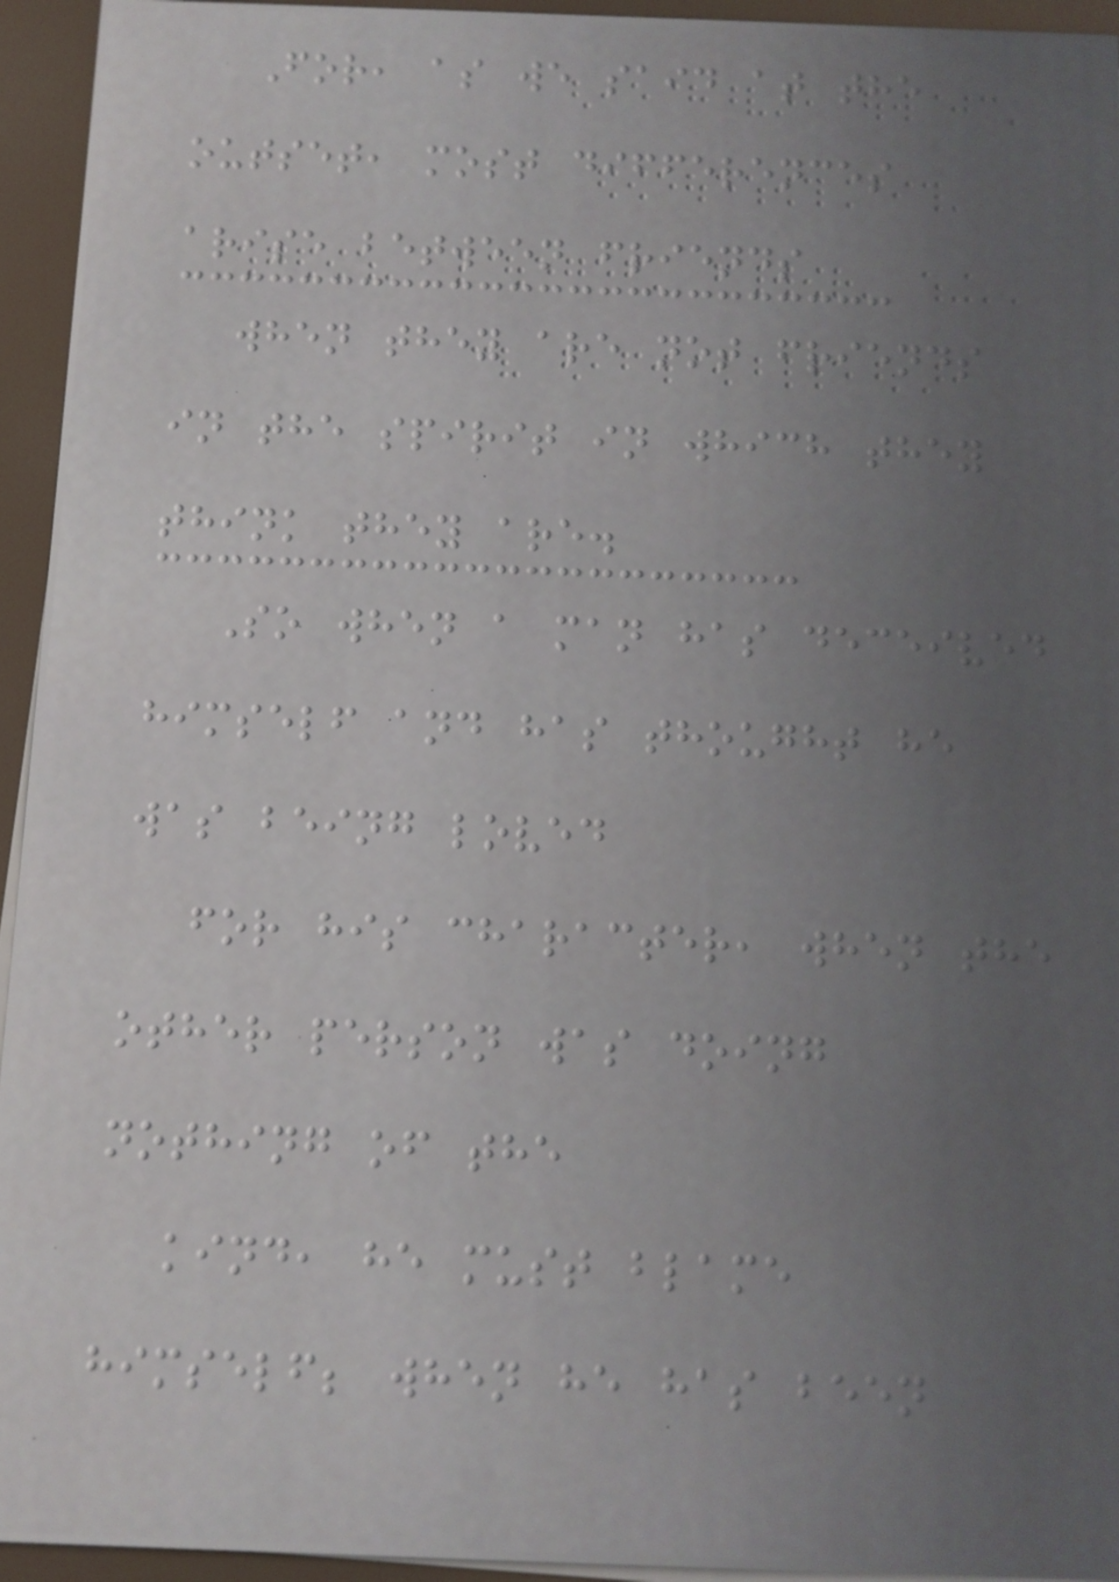For, as we said at the
outset, most differences
arise between friends
when they are not friends
in the spirit in which they
think they are.
So when a man has deceived
himself and has thought he
was being loved
for his character, when the
other person was doing
nothing of the
kind, he must blame
himself; when he has been
